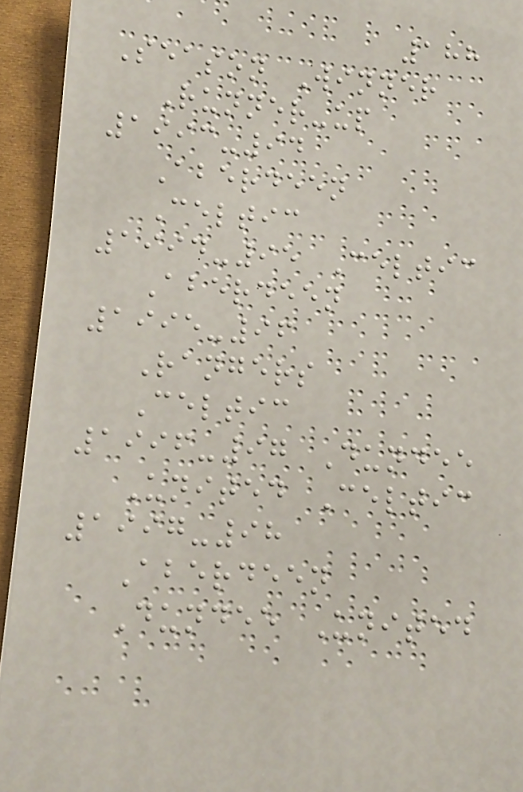188
Season Winner
Runner-up
1993-94
Aberdeen
Celtic
1994-95 Celtic
Aberdeen
1995-96
Rangers
Celtic
1996-97 Dundee
United Celtic
1997-98
Aberdeen
Dundee United
